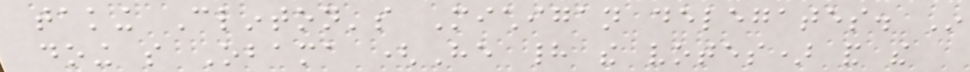taking Clinton's Michigan delegates. In
doing so Obama (He had the votes) and the
